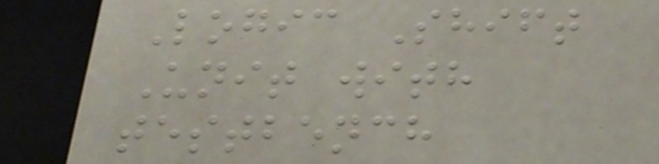Logic Shift
Unit with
testbench
